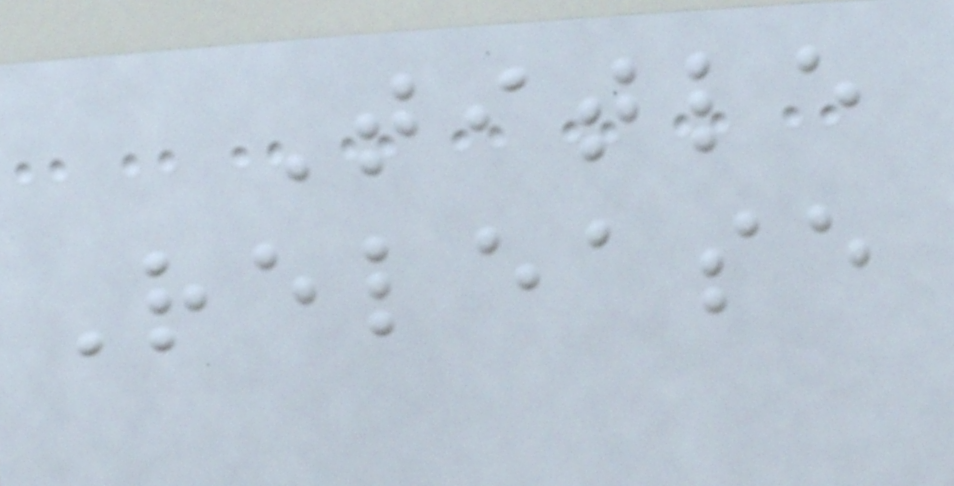Title
Release
